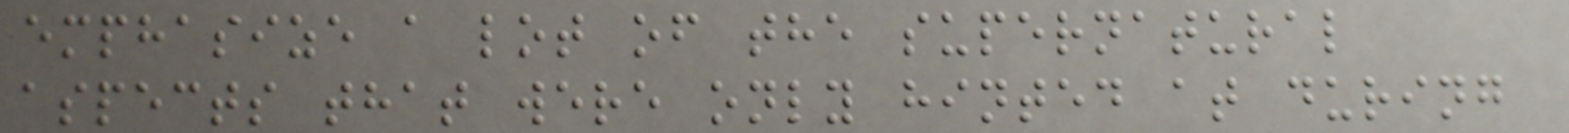emphasize a lot of the supernatural
aspects that were only hinted at during
